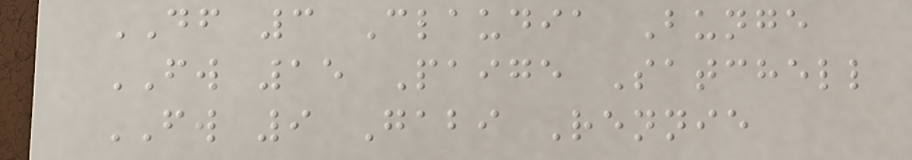DF 3 Claudia Bunge
FW 15 Paige Satchell
FW 9 Gabi Rennie
